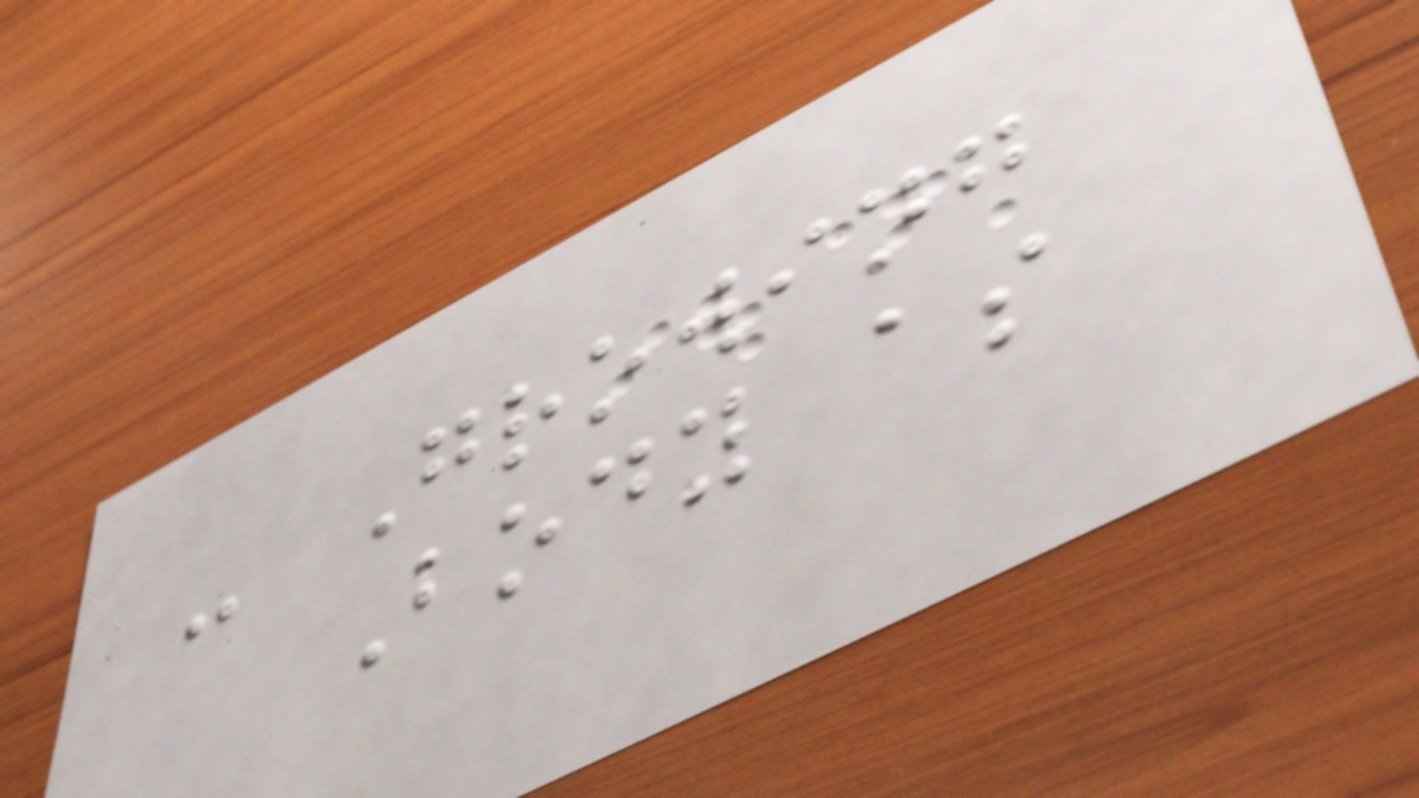- Growing
Body as
